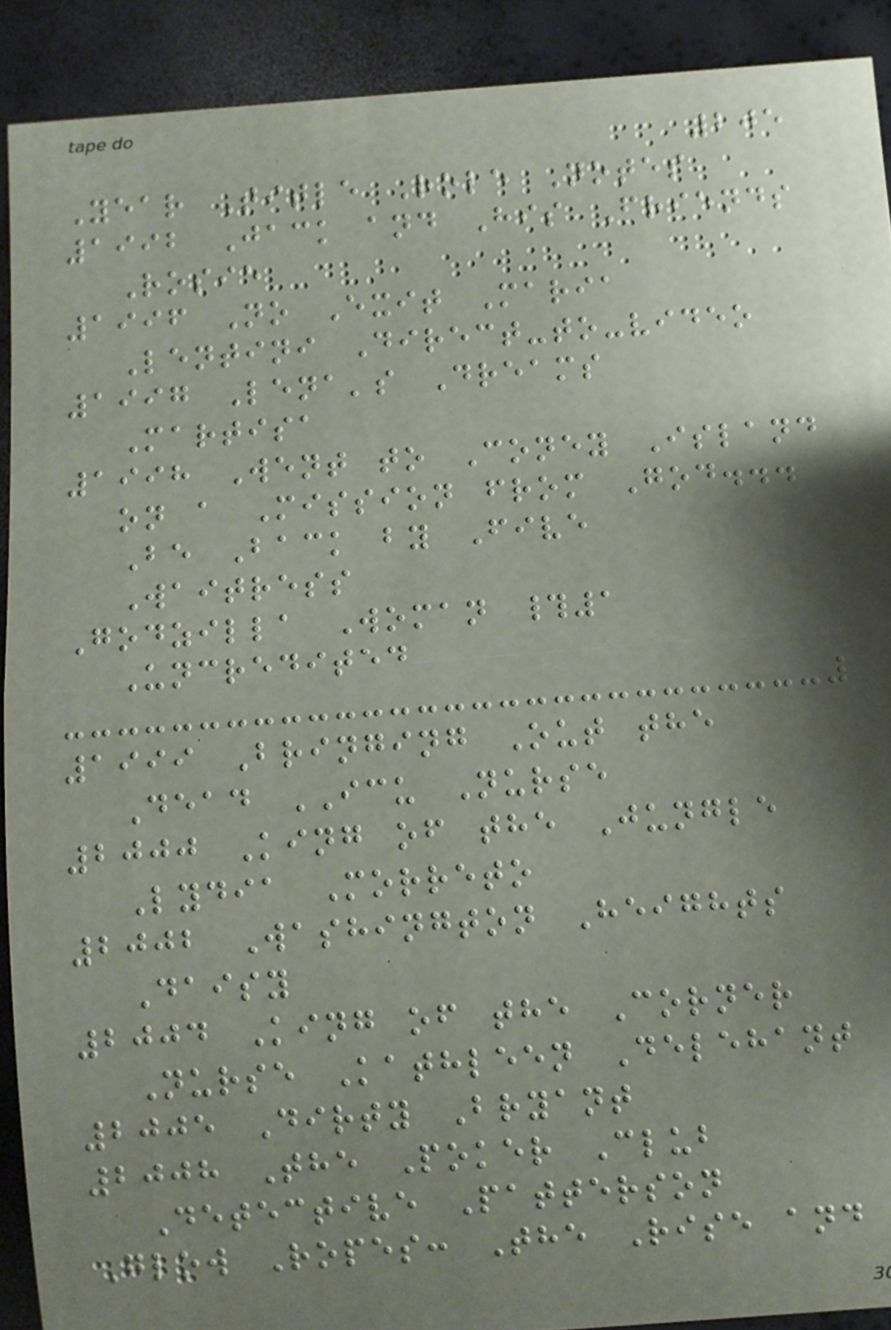205
Year Title Role Notes
1992 Jack and His Friends
Rosie
1996 No Exit Maria
Lentini Direct-to-video
1997 Lena's Dreams
Martisa
1998 Went to Coney Island
on a Mission from God...
Be Back by Five
Waitress
Godzilla Woman #1
Uncredited
1999 Bringing Out the
Dead ICU Nurse
2000 King of the Jungle
Lydia Morreto
2002 Washington Heights
Daisy
2004 King of the Corner
Nurse Kathleen Delehant
2005 Dirty Bryant
2008 The Poker Club
Detective Patterson
Glow Ropes: The Rise and
